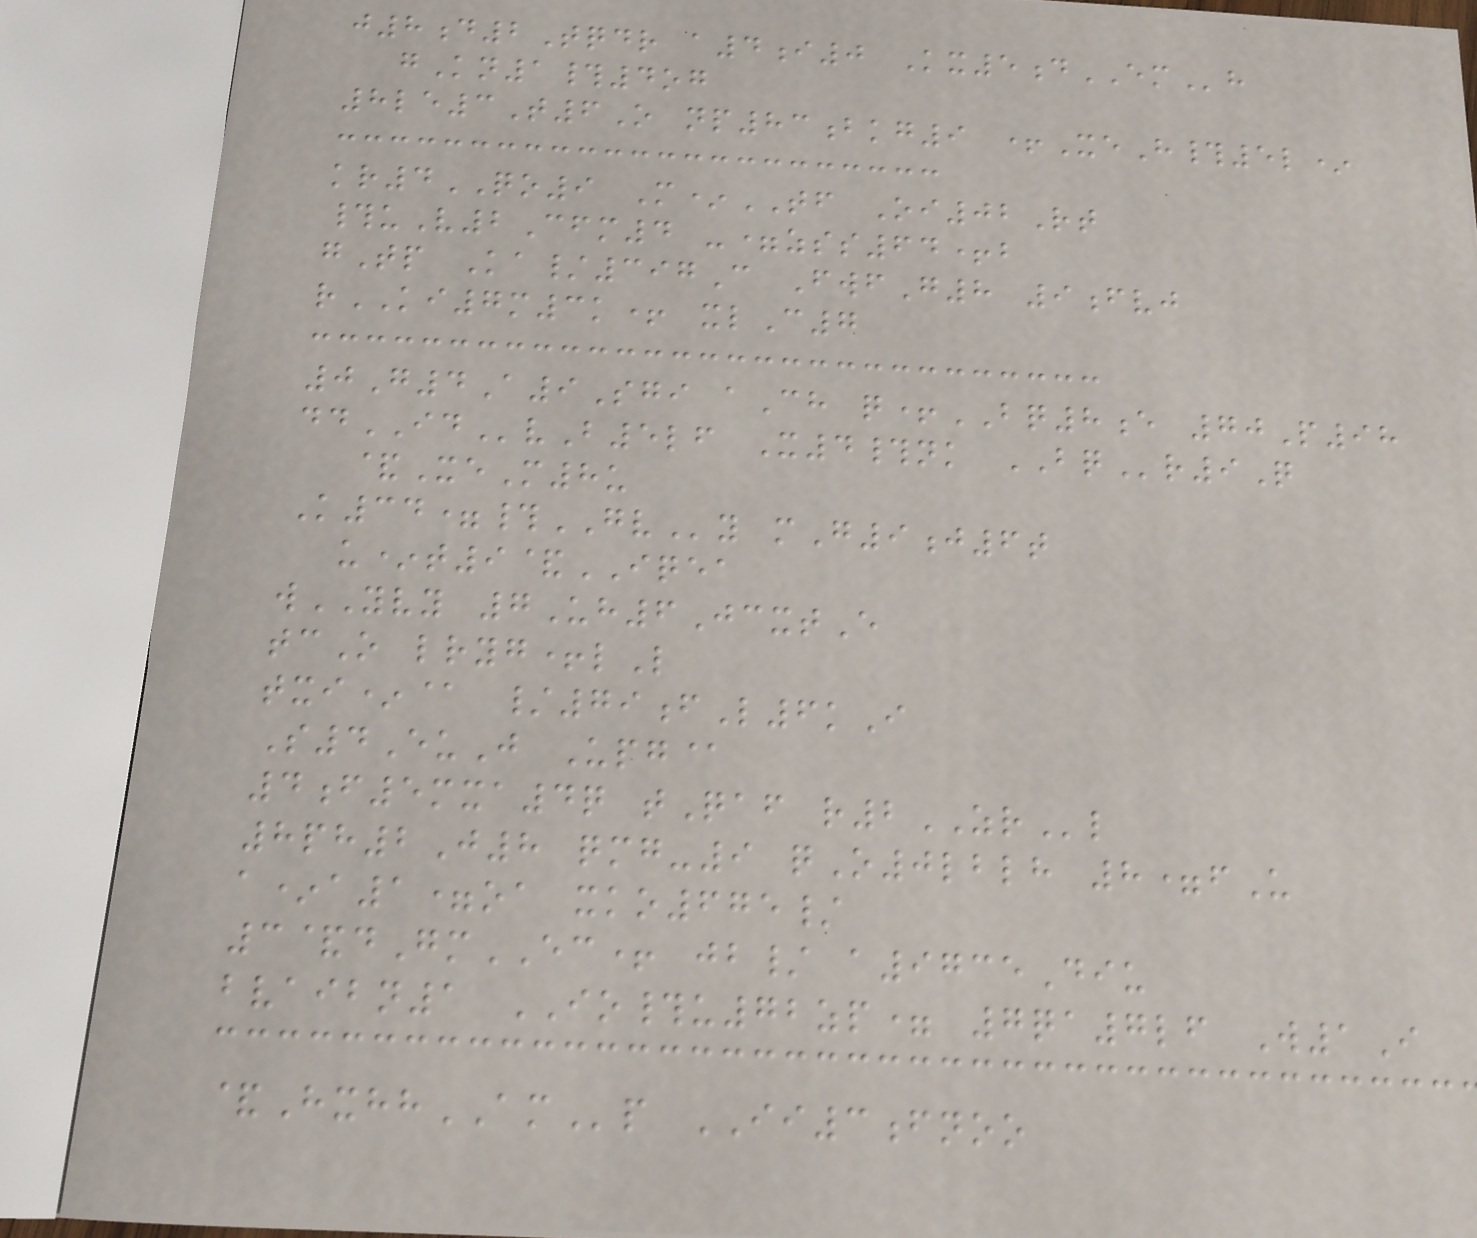j8d2Tqdr a4i0 Kx5dEMh
gKn1#4og
8le3T6O np83bkg9 +XeH#5l*
kr4QO9 M*TF Oi02Rt
#uV2Cfm4 -=zss64+b
gTp Ka/397C FwfG8 9fvj
rKI7m3k+ xlC7
0G4A9Sgi aCh q+BQ8e 70P98
ddIDvB5lf X4#nk BQr9Q
&XeM8u
K34=#GVy mG9j6t
u*t9&IQEA
wYVY 7Uh6JcxtE
tcO lryg+lL
txi*@ /79fL6kI
S4EuJ Upg@
4f5mxa4q tQaf r2ZRl
8ph2J8 qmg-9 qO0lblh 8=fU
a*a1=oa xko675/
3&dGmEC+ jb/ a9735Diu
bvaibn1 IO#u72zp= 7qa7lf W1I
&HxhhAMp II3fnoo
